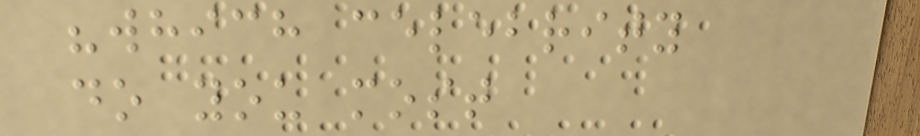"which celebrity
do you most
